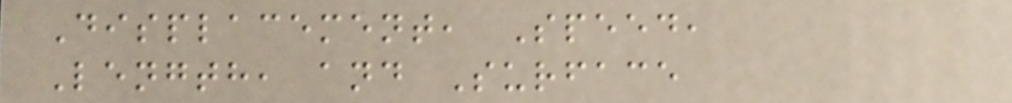Displacement, Speed,
Length, and Surface
